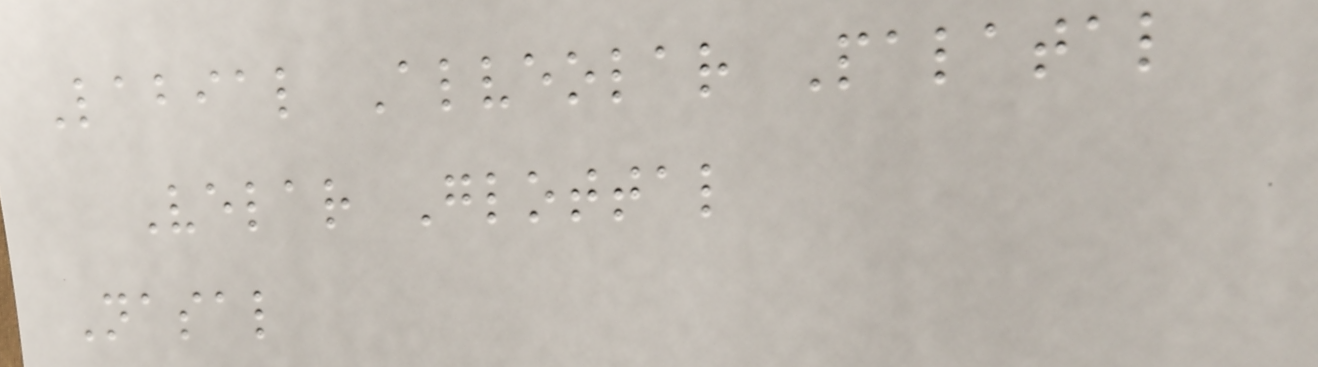Labial Alveolar Palatal
Velar Glottal
Nasal
